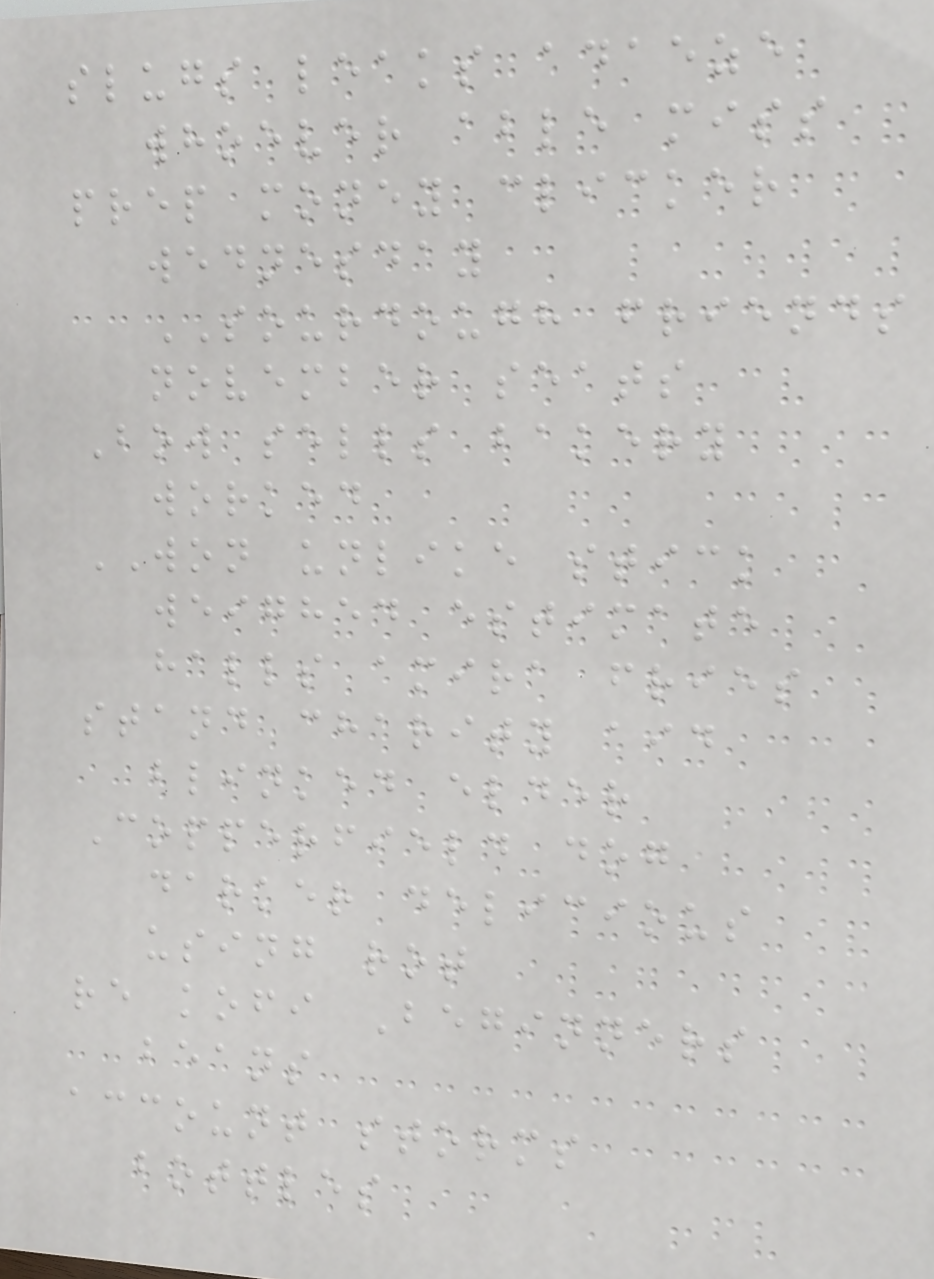slugs leaks adaeze
whoever able miss
prep money clicker
wednesday
SOURDOUGH friends
november seats
Bow sells bakery
worked
WON unlike stick
weighed estimate
halls amira fries
stand charity aid
blinked elder
Copperfield dog
darker delicious
using rot
re kofi Beginners
beans
account storms
bottles
